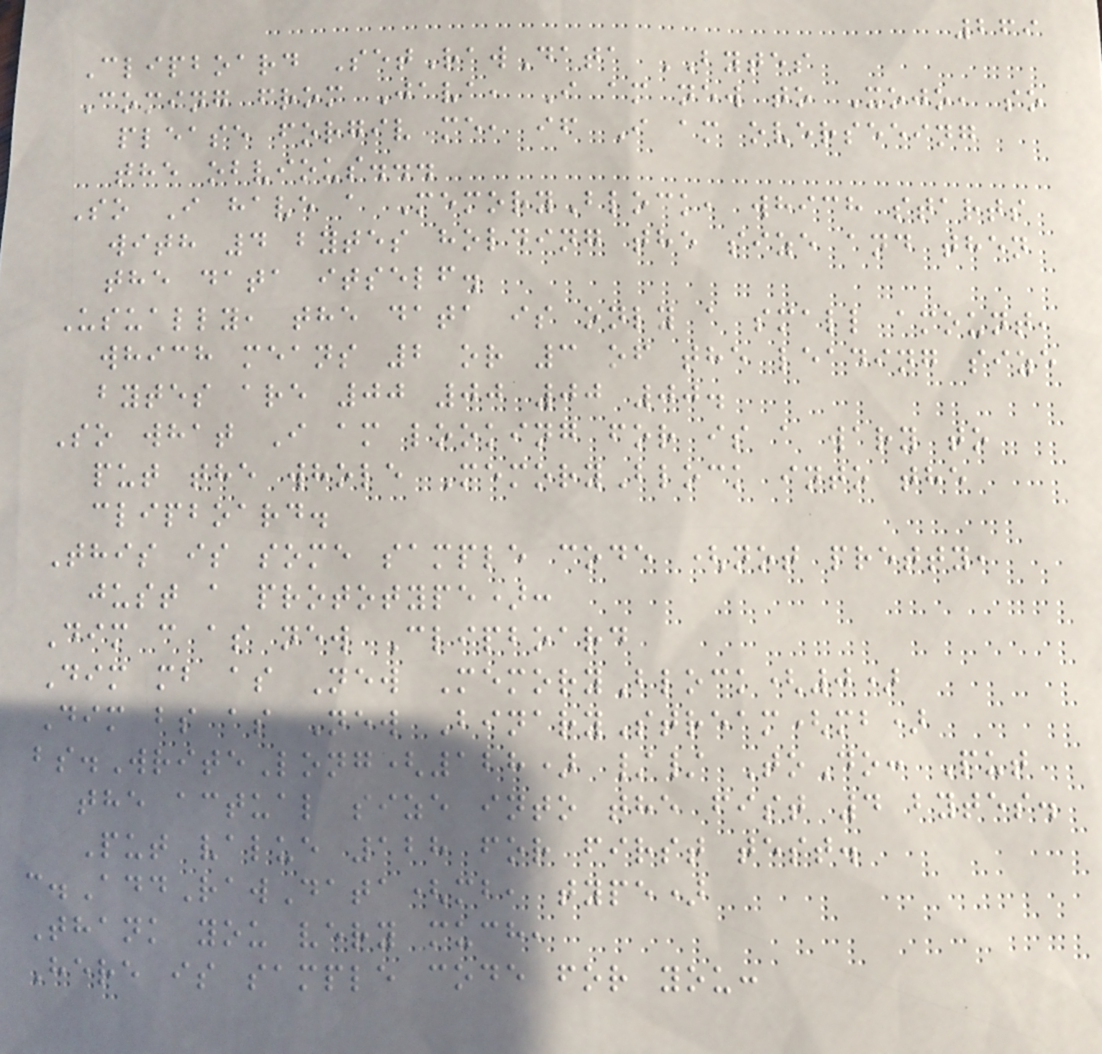269
Clipboard SetRawData BYTES
Coming from Java, I am new to Xojo, so
please forgiv me, if I am overseeing
the obvious...
So I have a MemoryBlock, which starts
with 4 bytes holding the size and then
the data itself.
Usually, the data is only a small amount,
which means 2 or 3 of the leading size
bytes are 00 00 00 00.
So what I am looking for is a wary to
put the whole MemoryBlock into the
clipboard.
This is some sample code (not pretty,
just a prototype):
Dim c as new Clipboard
Dim mb as New MemoryBlock(0)
Dim bs as New BinaryStream(mb)
bs.WriteLong(128) // ToDo: Put
the actual size into the fist 4 bytes.
Put value 128 for first test.
c.AddRawData(mb, type)
Thank you very much,
Here is sample code for you:
